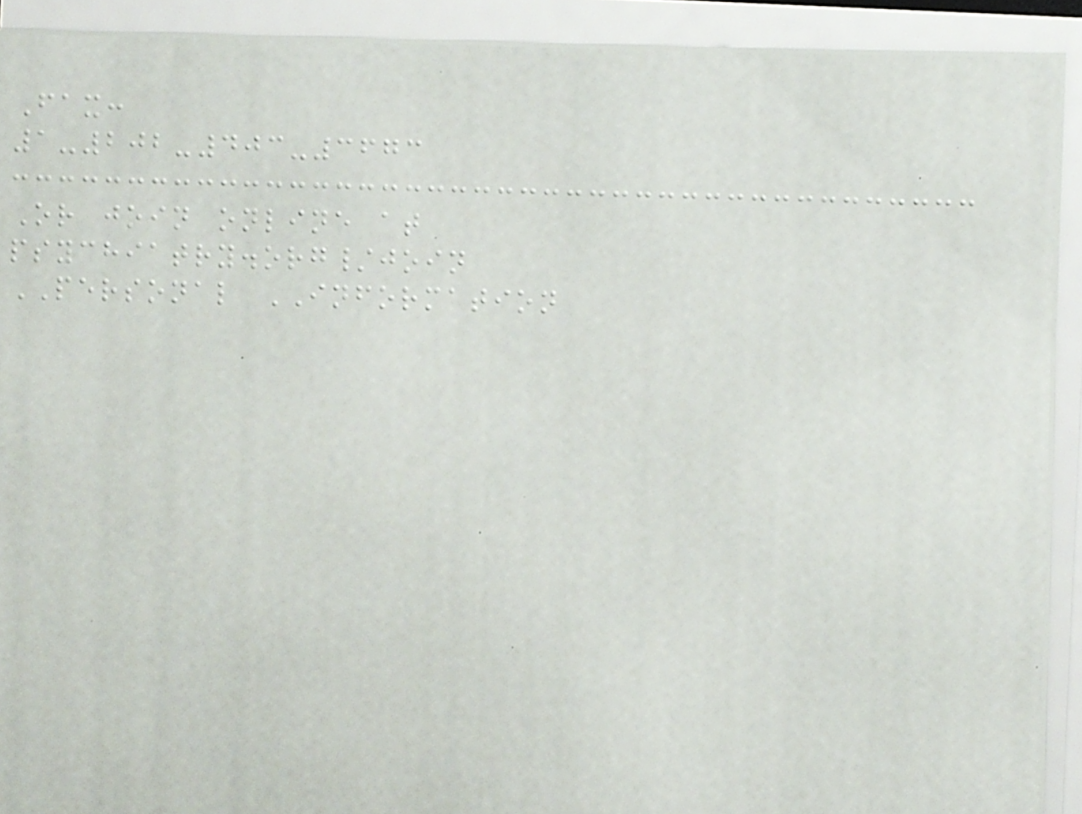Fax:
1-202-403-3673
Or join online at
psychiatry.org/join
PERSONAL INFORMATION
